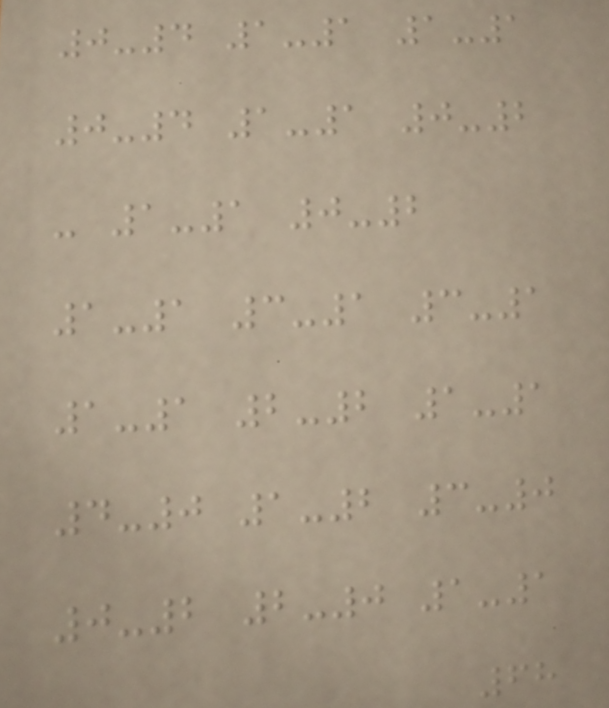0-4 1-1 1-1
0-4 1-1 0-2
- 1-1 0-2
1-1 3-1 3-1
1-1 2-2 1-1
4-0 1-2 3-0
0-2 2-0 1-1
68
